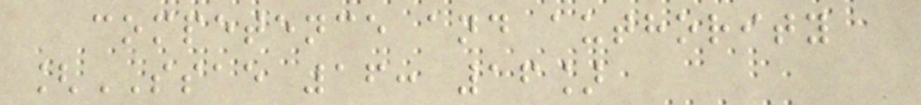competence and authority
[SSAE 16: 16]
